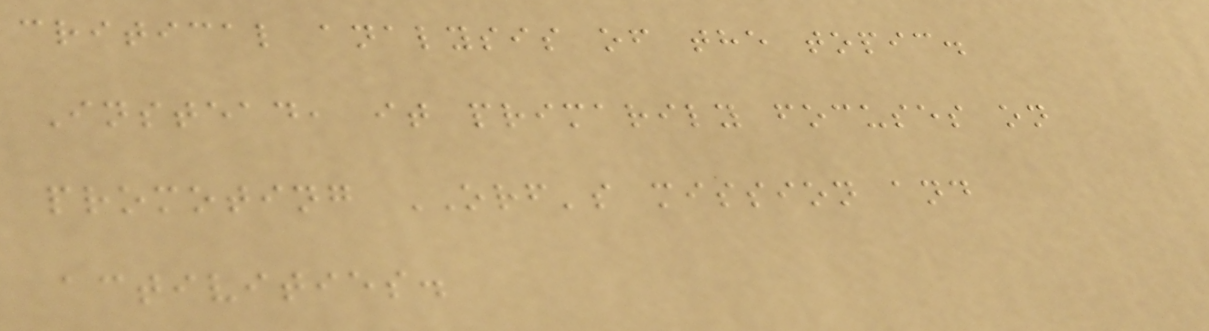critical analysis of the topic.
Instead, it primarily focuses on
promoting ORF's mission and
activities.
